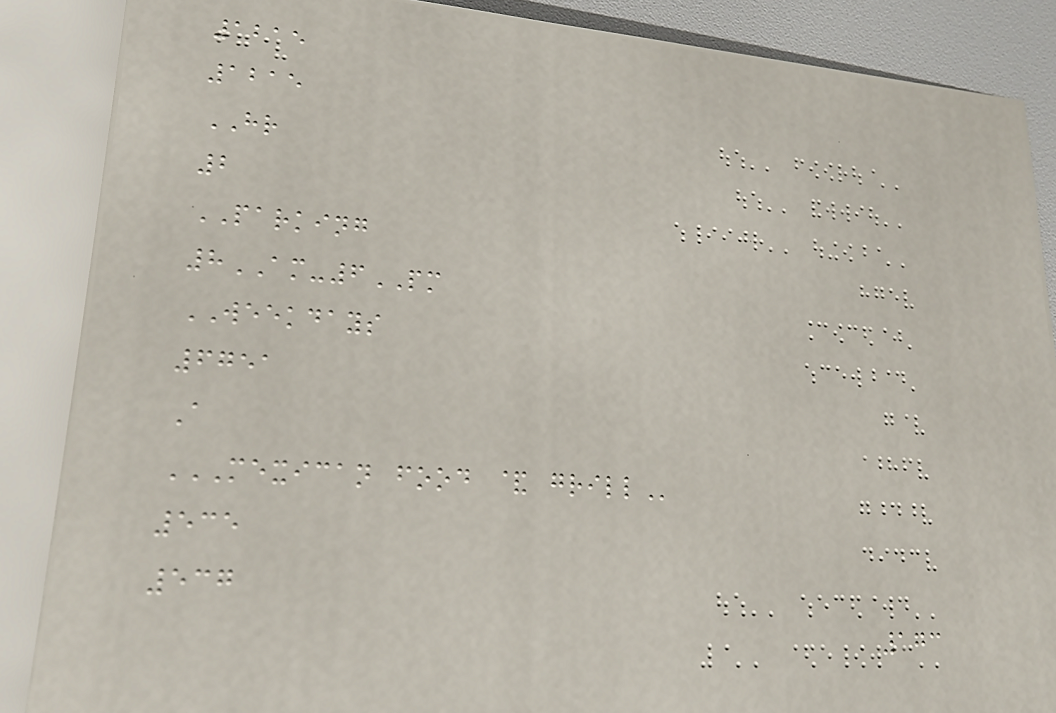1215
1215
HR
2
PARKING
8AM-6PM
WEEKDAYS
6751
A
MEXICAN FOOD & GRILL
535
537
173
